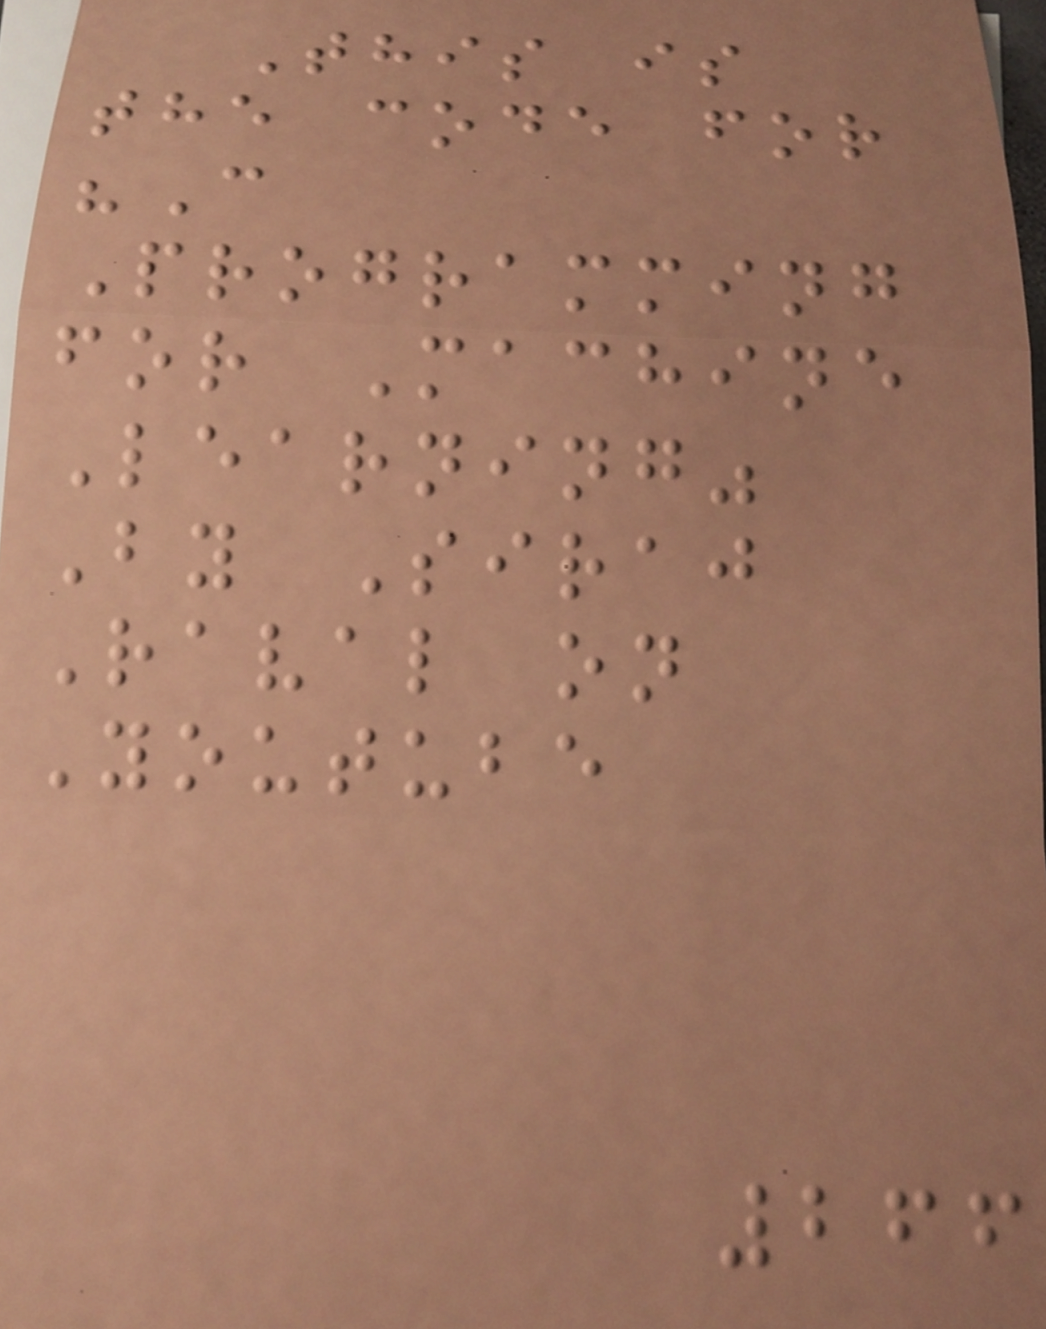This is
the code for
"C
Programming
for Machine
Learning"
By Siraj
Raval on
Youtube
266
